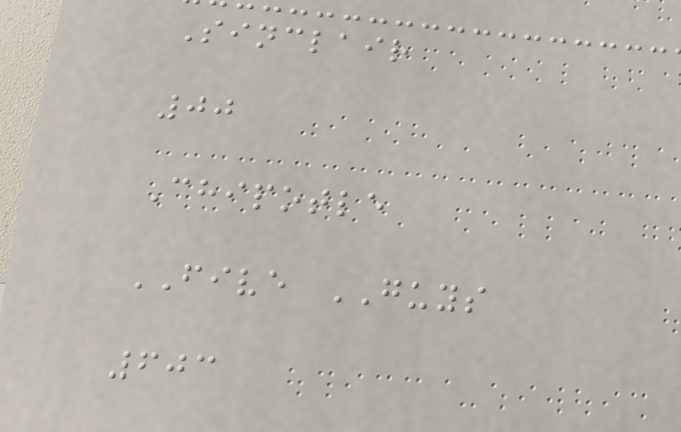Sinclair
00
Chipotle
FIVE GUYS
603
